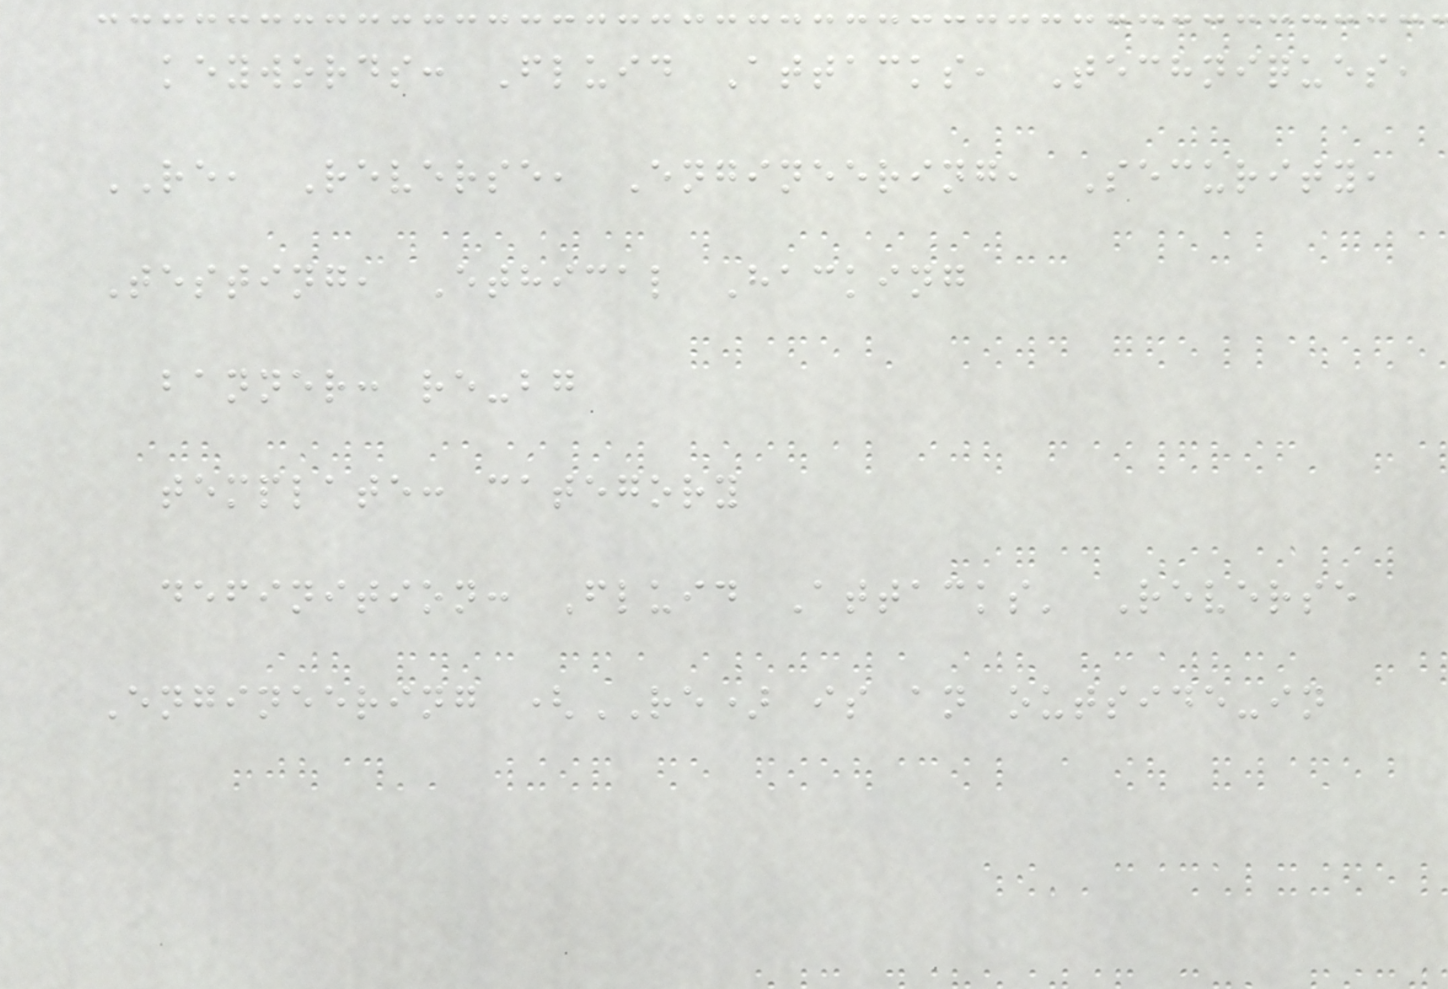keywords: Fluid Attacks, Techniques,
RE, Reverse, Engineering, Security,
Testing, Ethical Hacking
banner: re-bg
template: category
definition: Fluid Attacks' Reverse
Engineering (RE) is an outside-in
